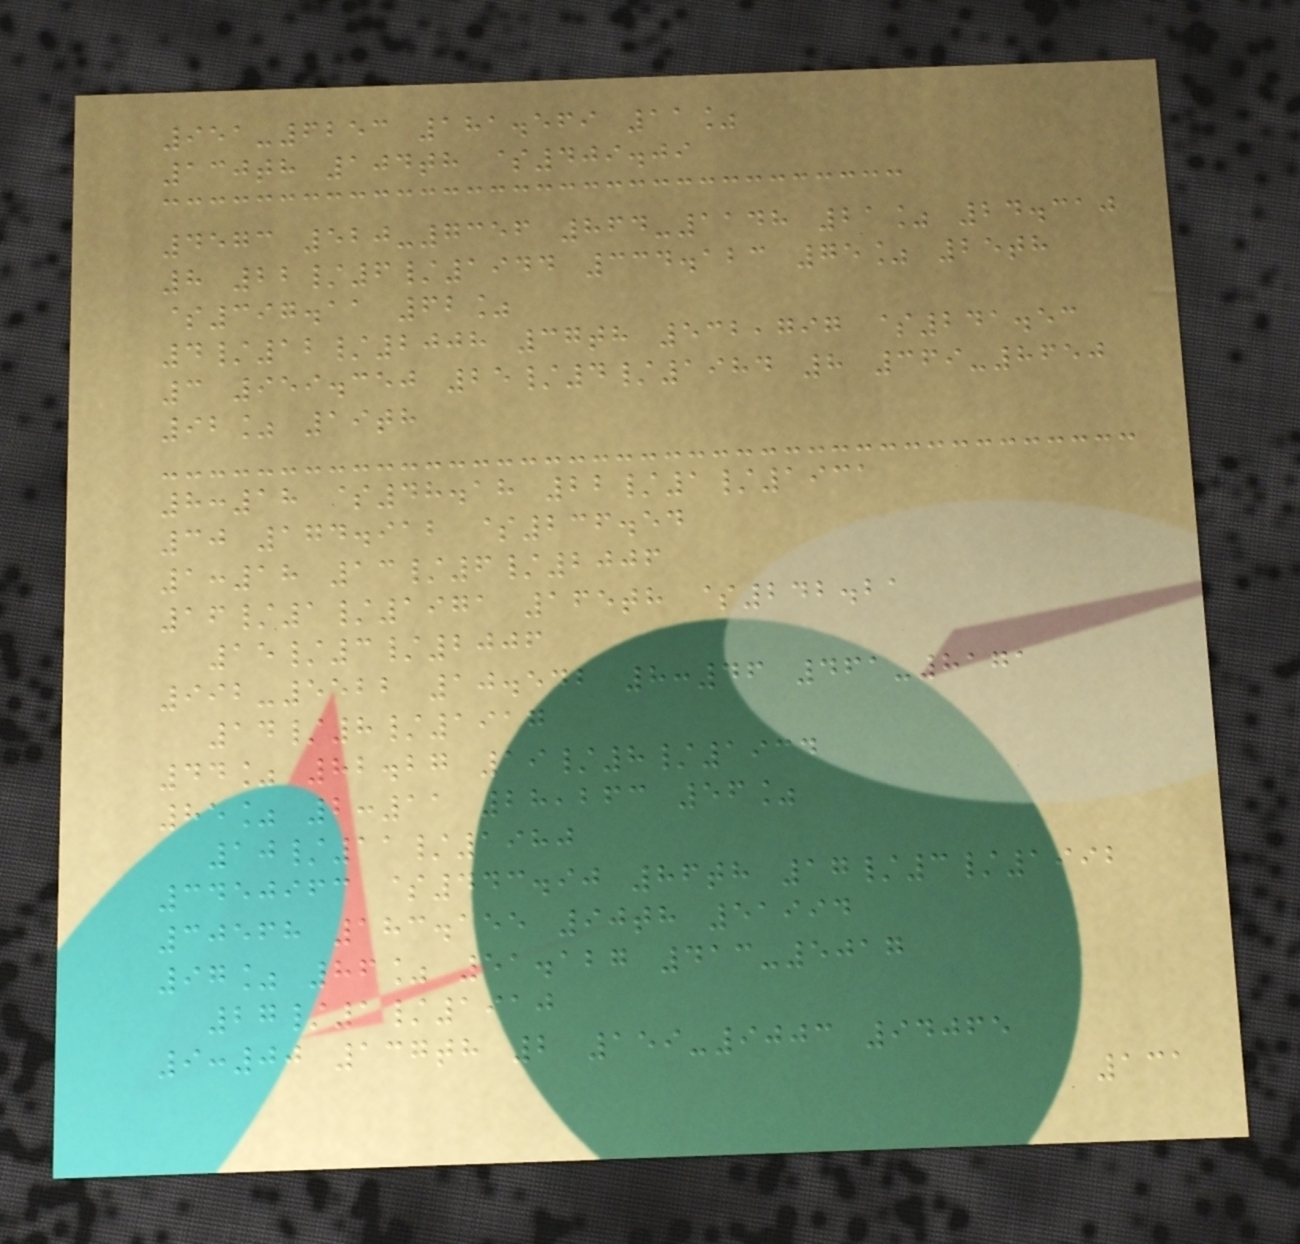951-6253 181.569 11%
130th 104th $409.09
4573 520-7356 864-1148 21% 24.310
8 22/6/1944 334.123 75% 25th
$397.11 62%
4/12/2008 37th 532,797 $241.53
3 959.350 25/4/1984 8 369-8650
92% 19th
8:18 $48.18 22/1/1931
30 174.912 $236.54
1:18 13/6/2006
16/1/1971 165th $242.21
15/3/2006
992-5522 10.542 8:46 461-8171
14/8/1917
44% 82.27 19/8/1934
85% 2:11 28,263 56%
10/11/1980
3450963 $443.90 86th 17/3/1992
30568 183.155 90th 51994
97% 86% 51.127 413-5017
27/1/1910
9:00 137th 2 159-9003 94065
131
